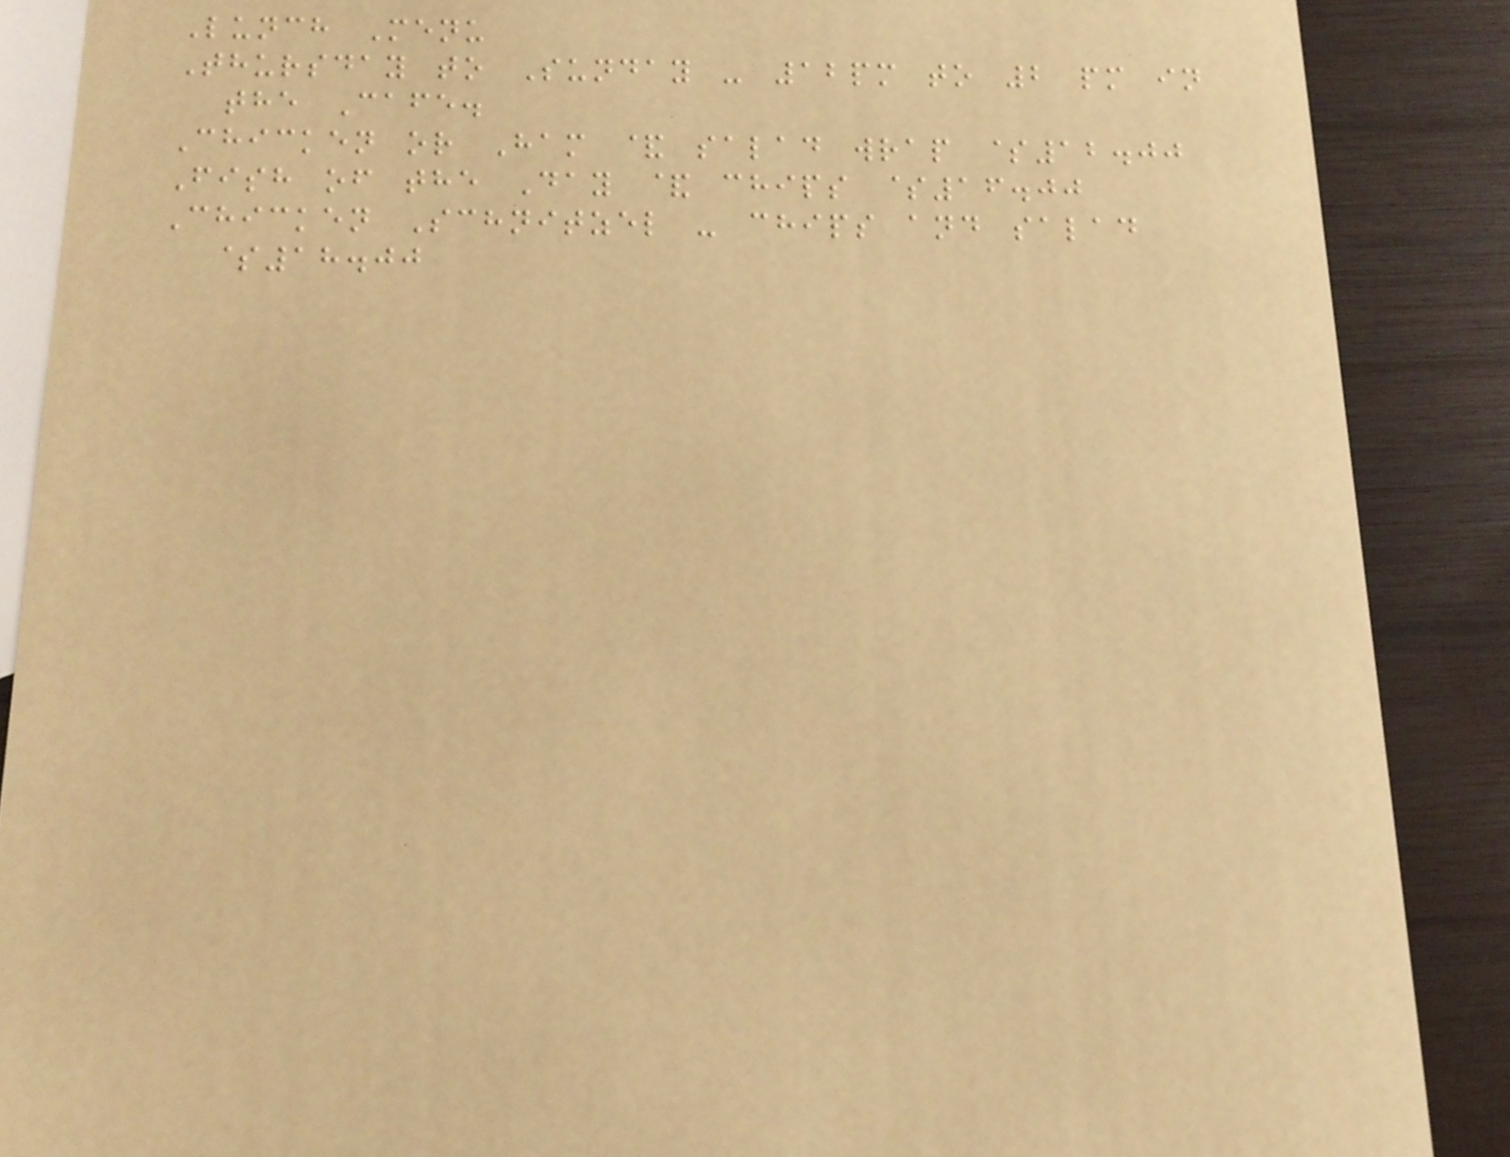Lunch Menu
Thursday to Sunday - 12pm to 2 pm in
the Cafe.
Chicken or Ham & salad wrap $12.00
Fish of the Day & chips $16.00
Chicken Schnitzel - chips and salad
$18.00
